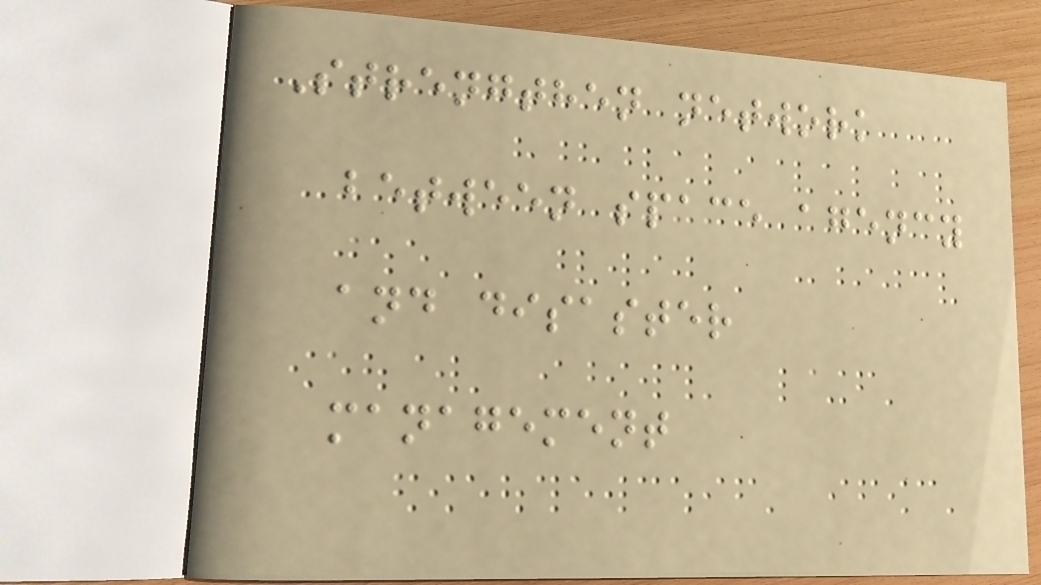Strengthen network
between space agency
and disaster
management
